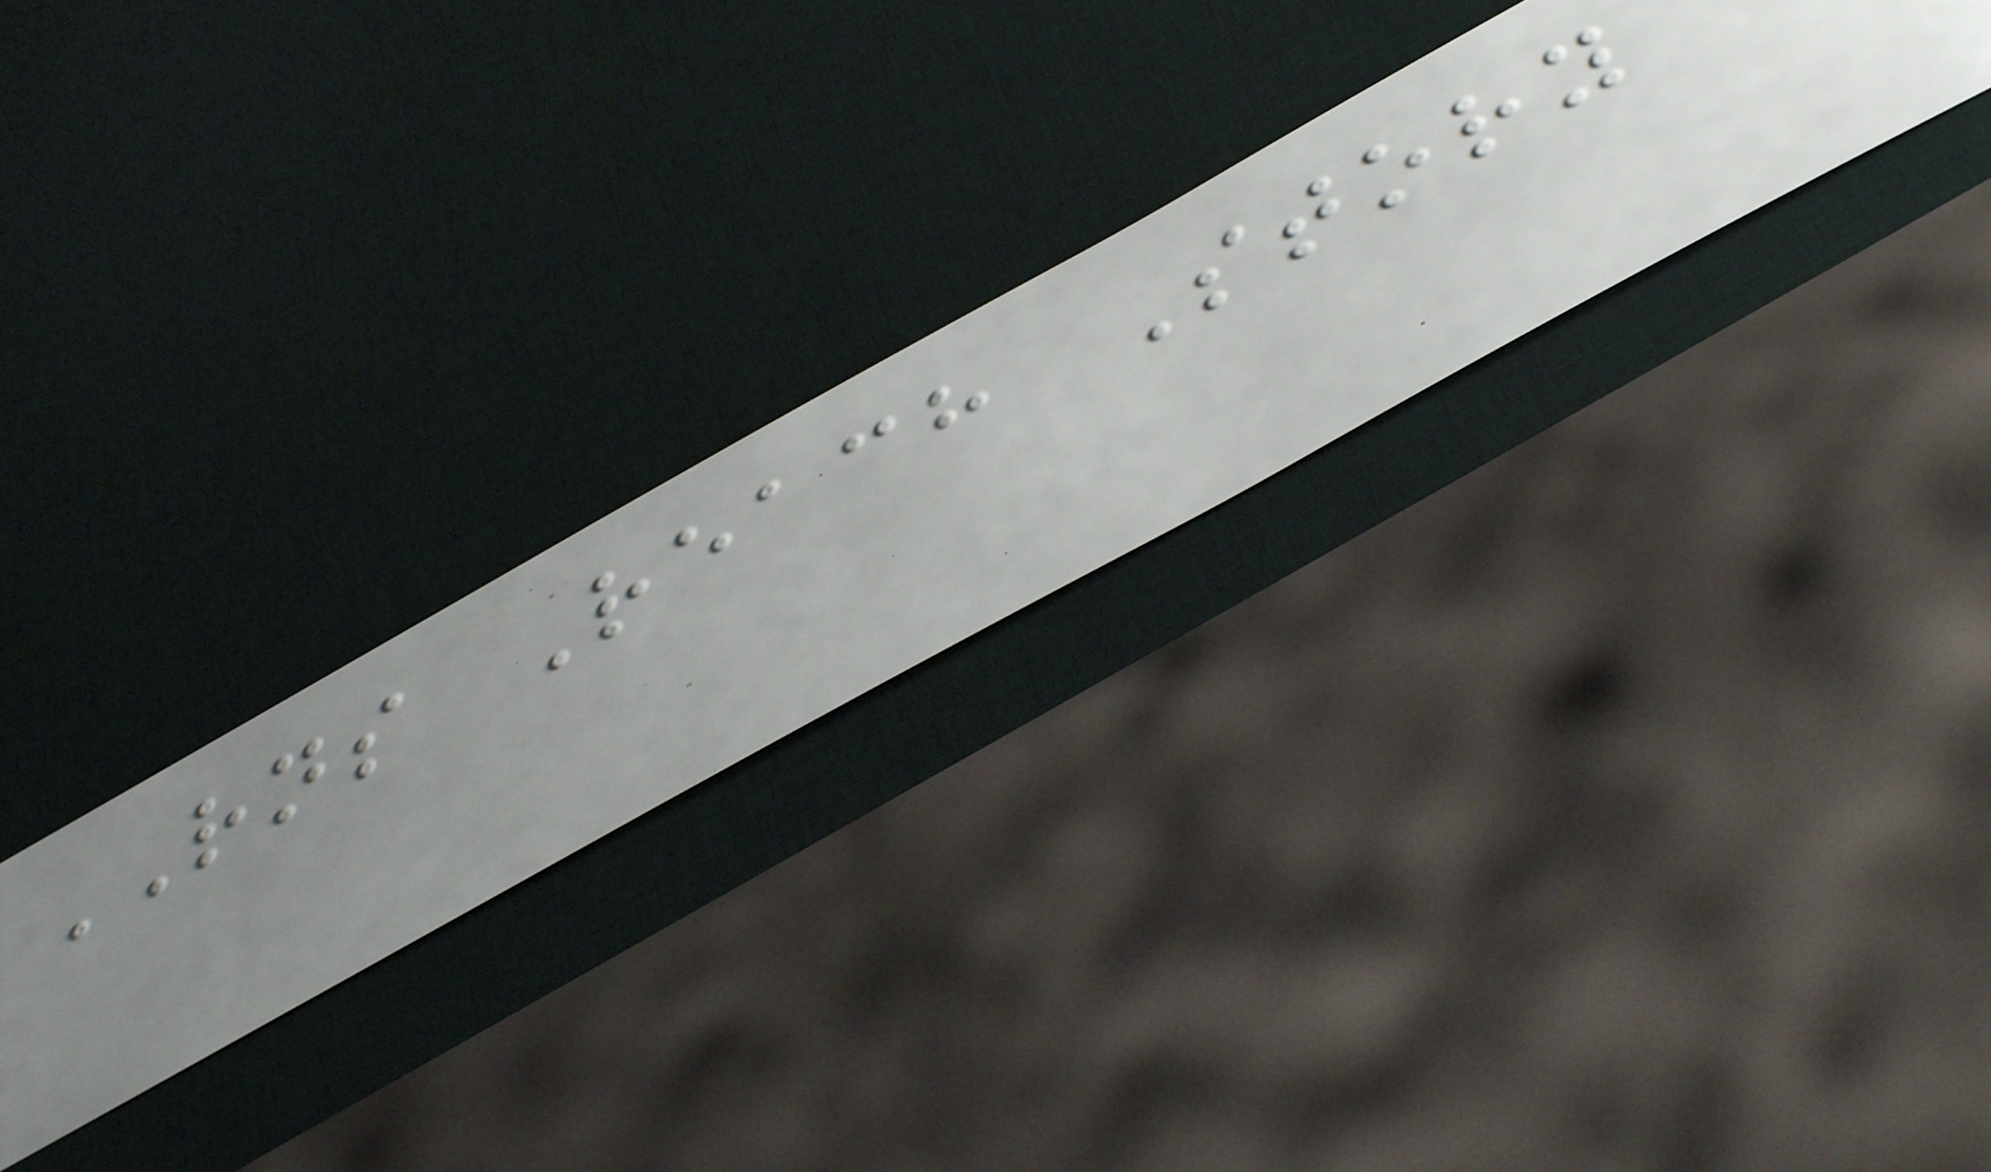RNS Reach Story
